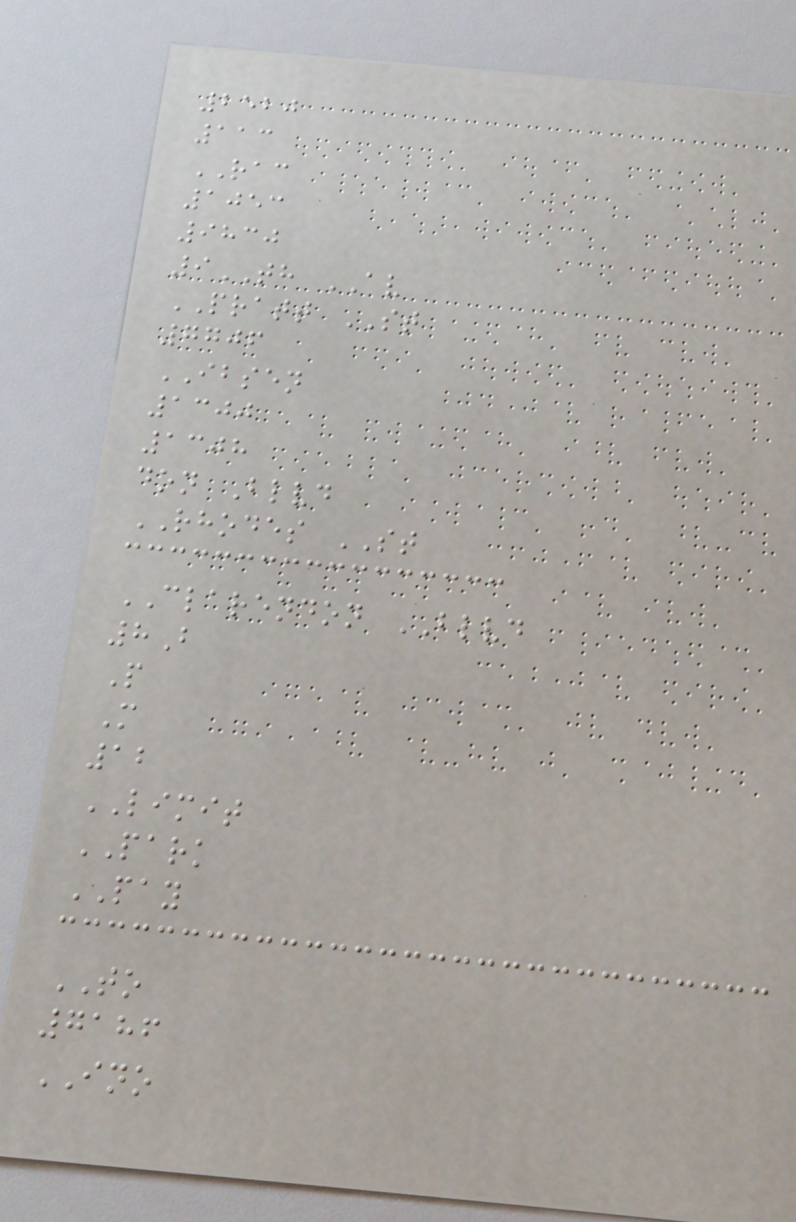2520
113
RAC
1053
9830
9TH AV
PRATT ST
7706
IBSEN
1300
1308
don Blvd
RHODES ST
CLARENDON BLVD
8B
P
M
12
LIMIT
PARK
PAY
TO
7186
INO
